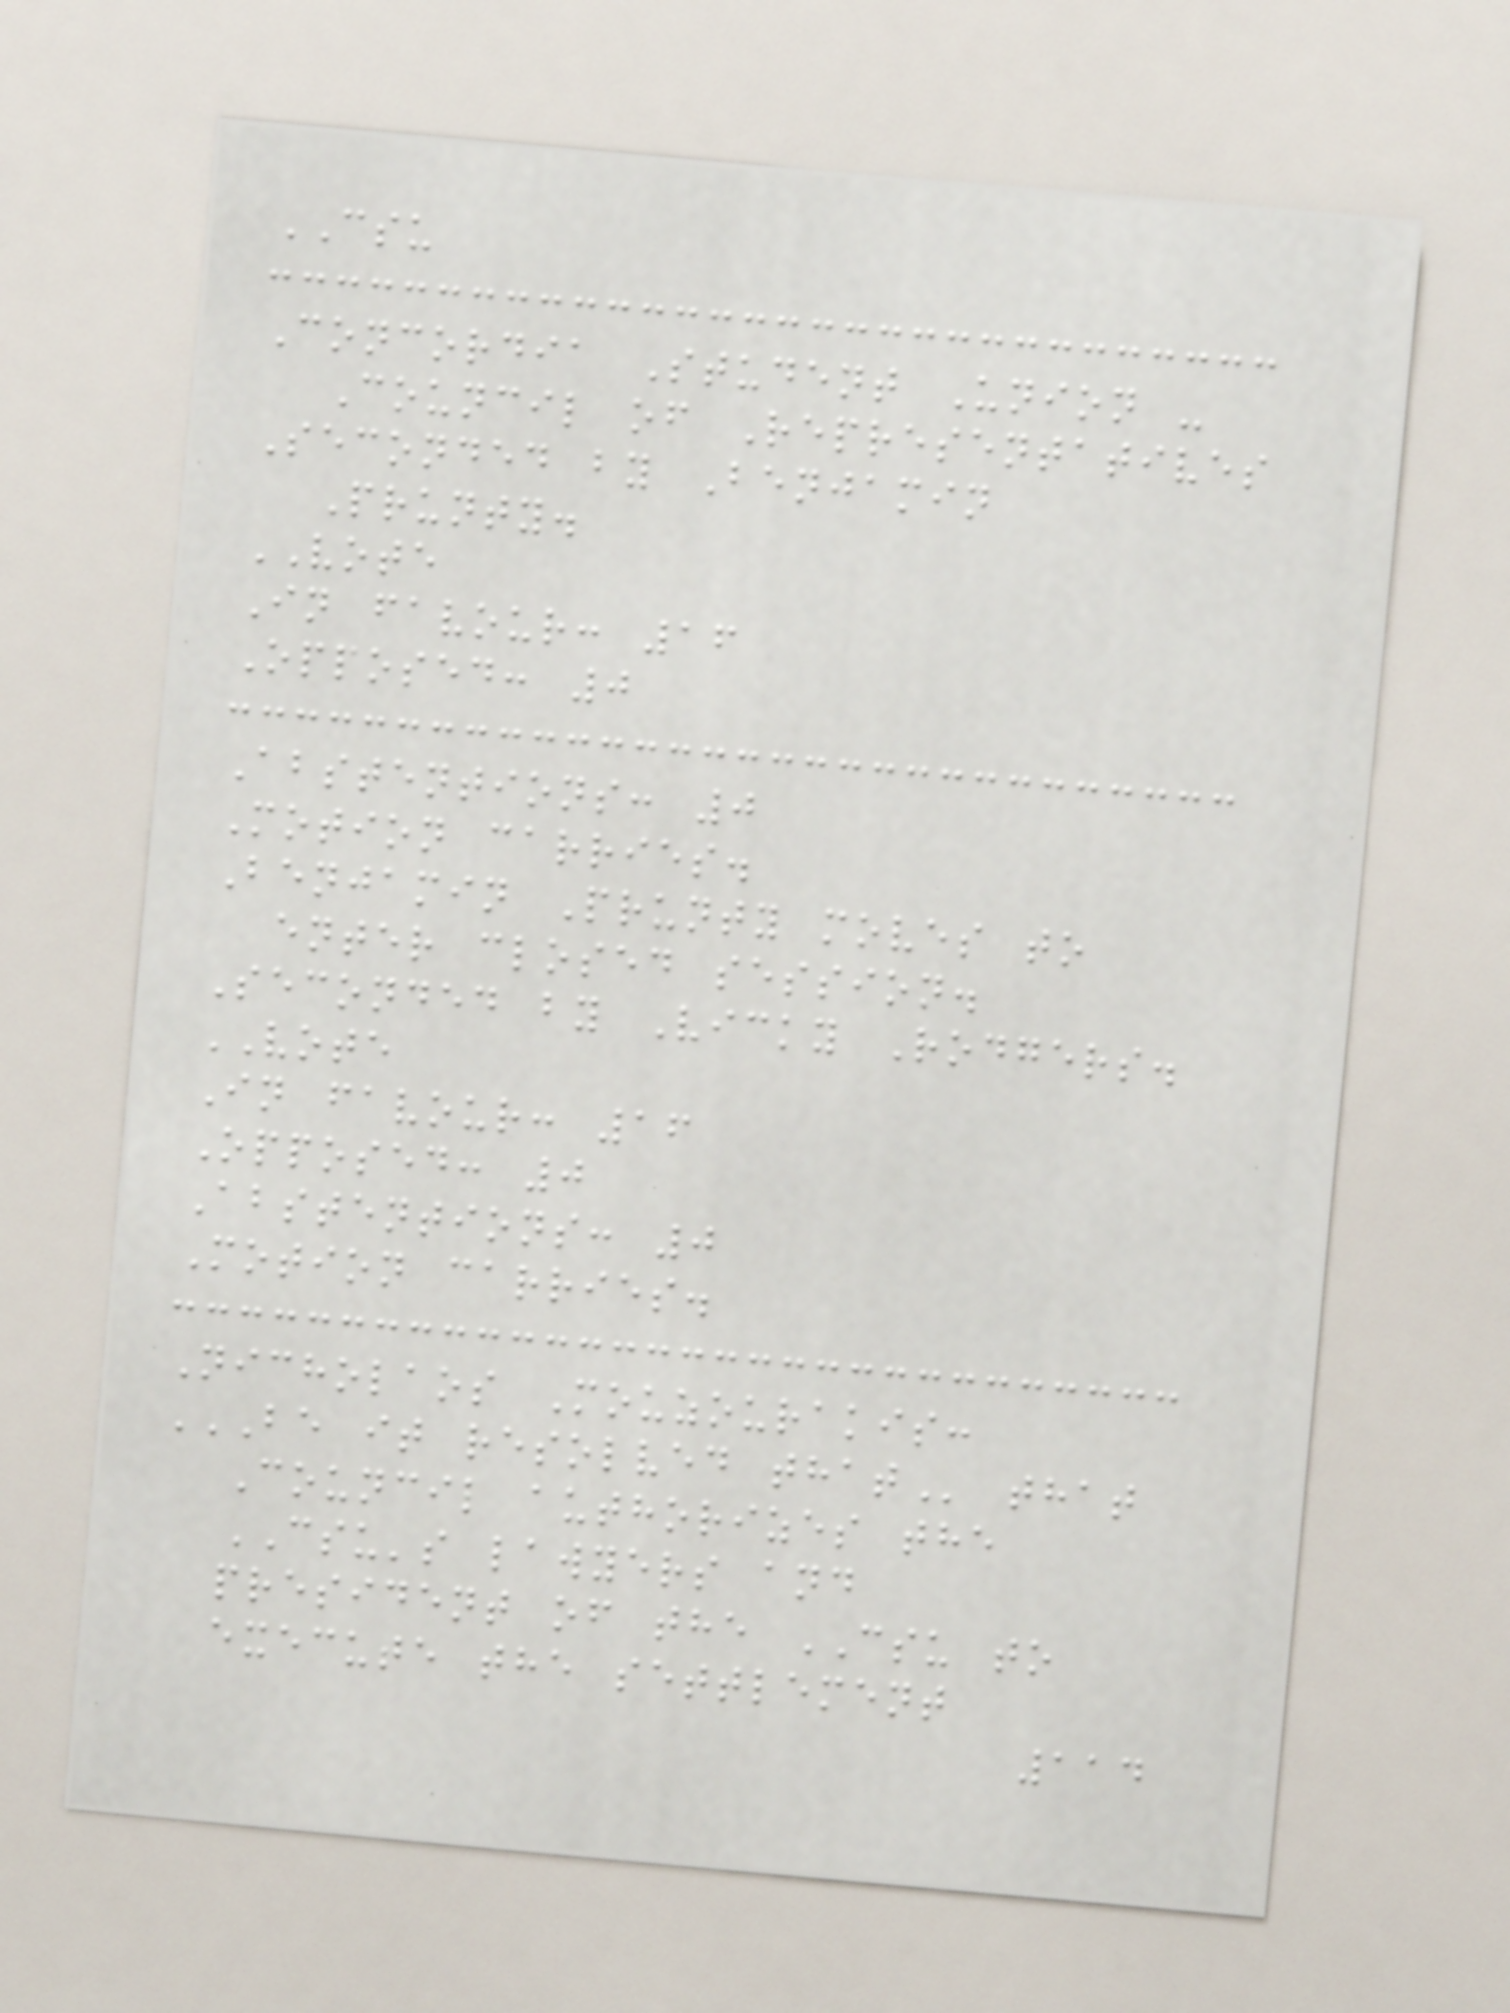CSU
Concordia Student Union -
Council of Representatives
Seconded by Benjamin
Prunty.
VOTE
In favour: 16
Opposed: 0
Abstentions: 0
Motion carries.
Benjamin Prunty moves to
enter closed session.
Seconded by Vicky Rodgers.
VOTE
In favour: 16
Opposed: 0
Abstentions: 0
Motion carries.
Nicholaos Mouzourakis:
BE IT RESOLVED THAT that
Council authorizes the
CSU's lawyers and
president of the CSU to
execute the settlement
114
